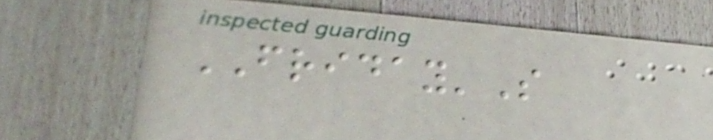FRIDAY'S
